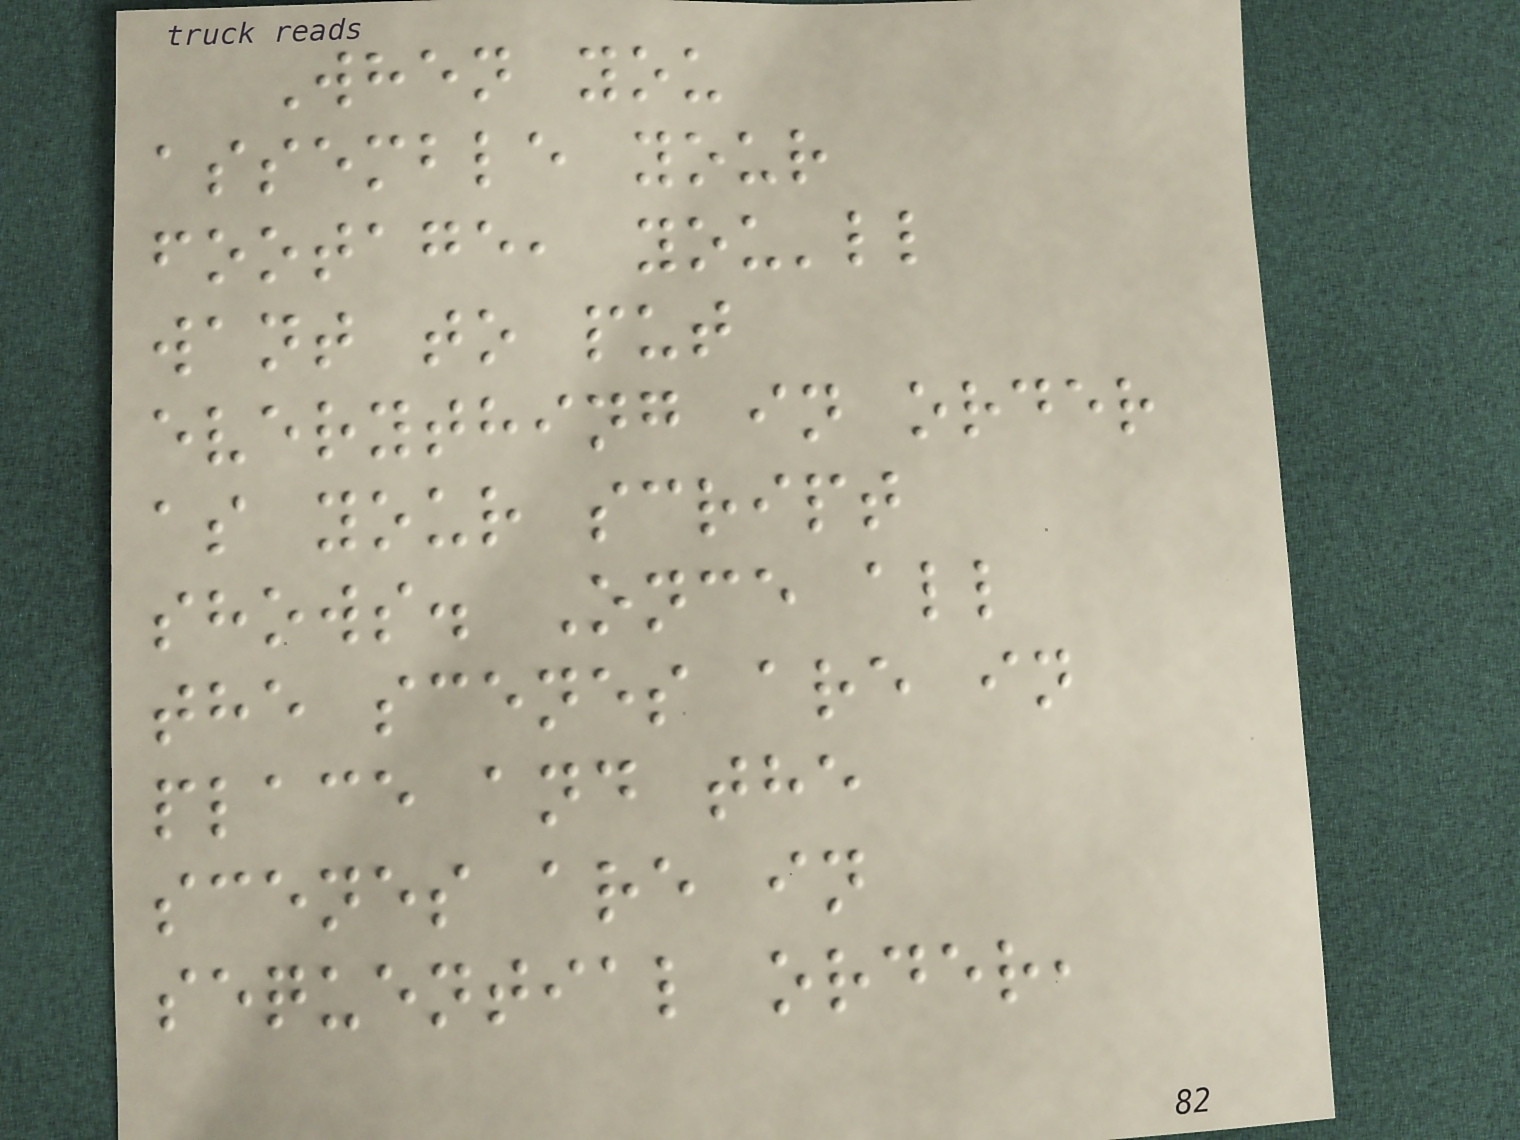When you
assemble your
footage, you'll
want to put
everything in order
as your script
shows. Once all
the scenes are in
place and the
scenes are in
sequential order,
